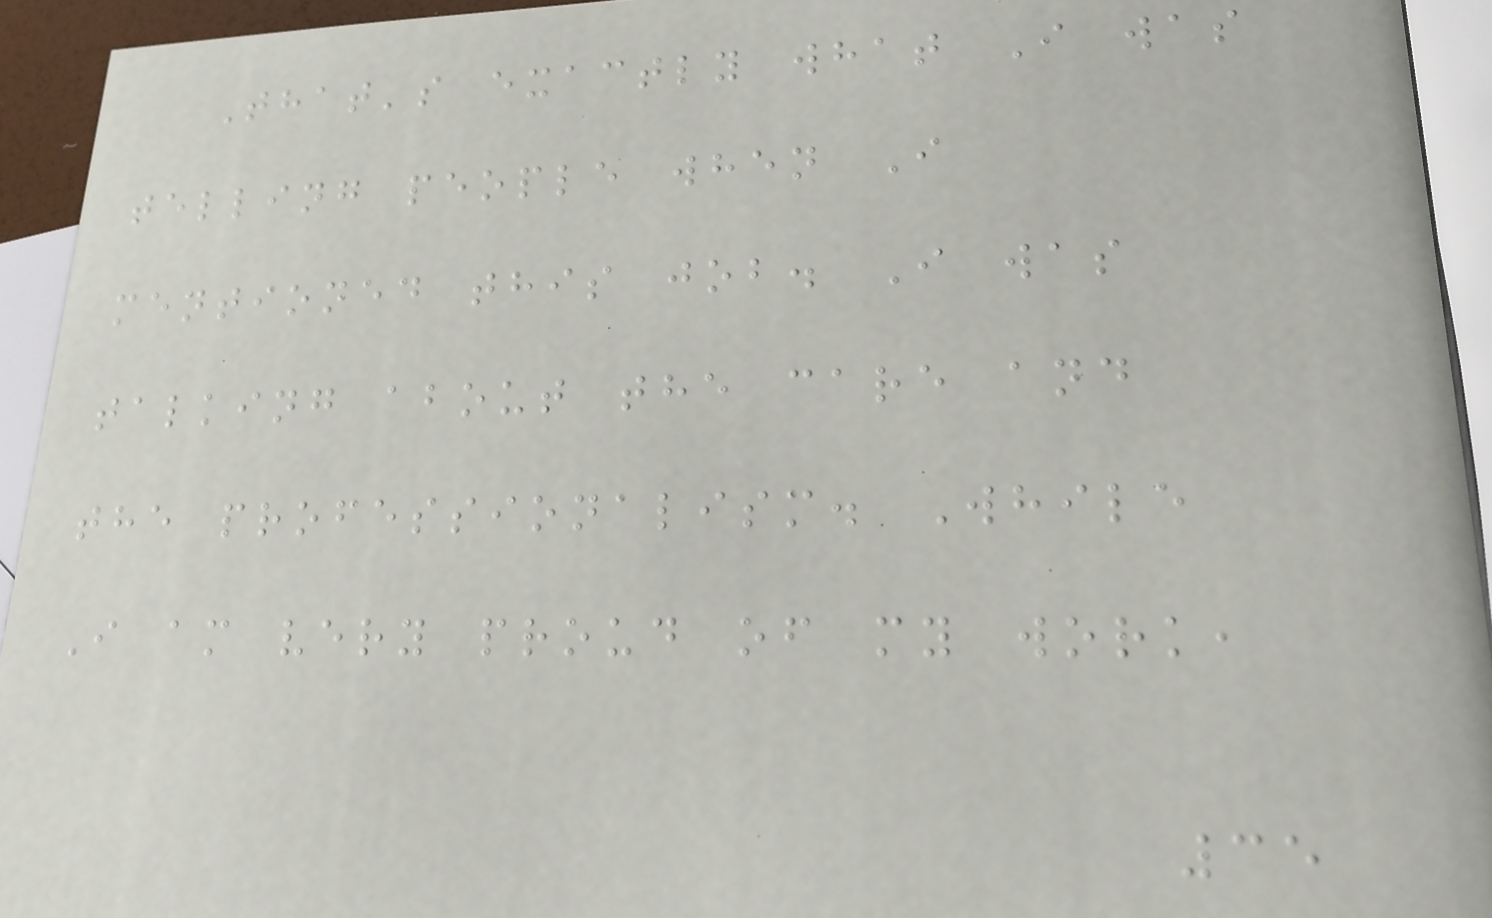That's exactly what I was
telling people when I
mentioned this job. I was
talking about the care and
the professionalism. While
I am very proud of my work,
35
